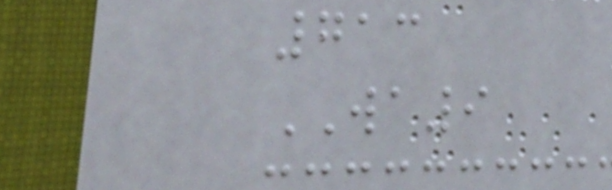713
WA9
